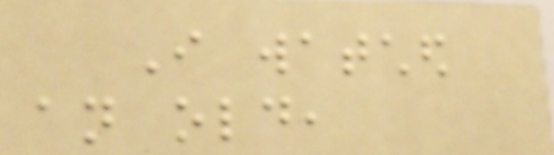I watched
an old,
